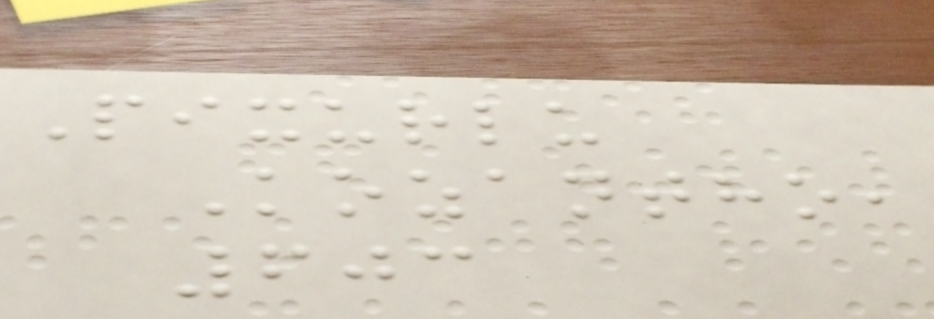Pixurlu
Kozantho,
603
